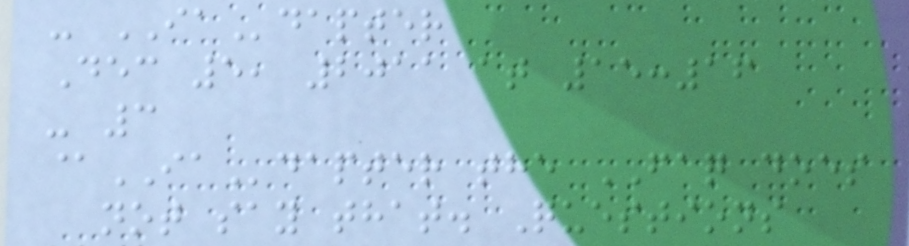- IAdapter
Dec 5, 2011 at 15:16
- 3
@IAdapter the FAQ does
not say that. Questions
